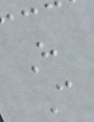H
C
